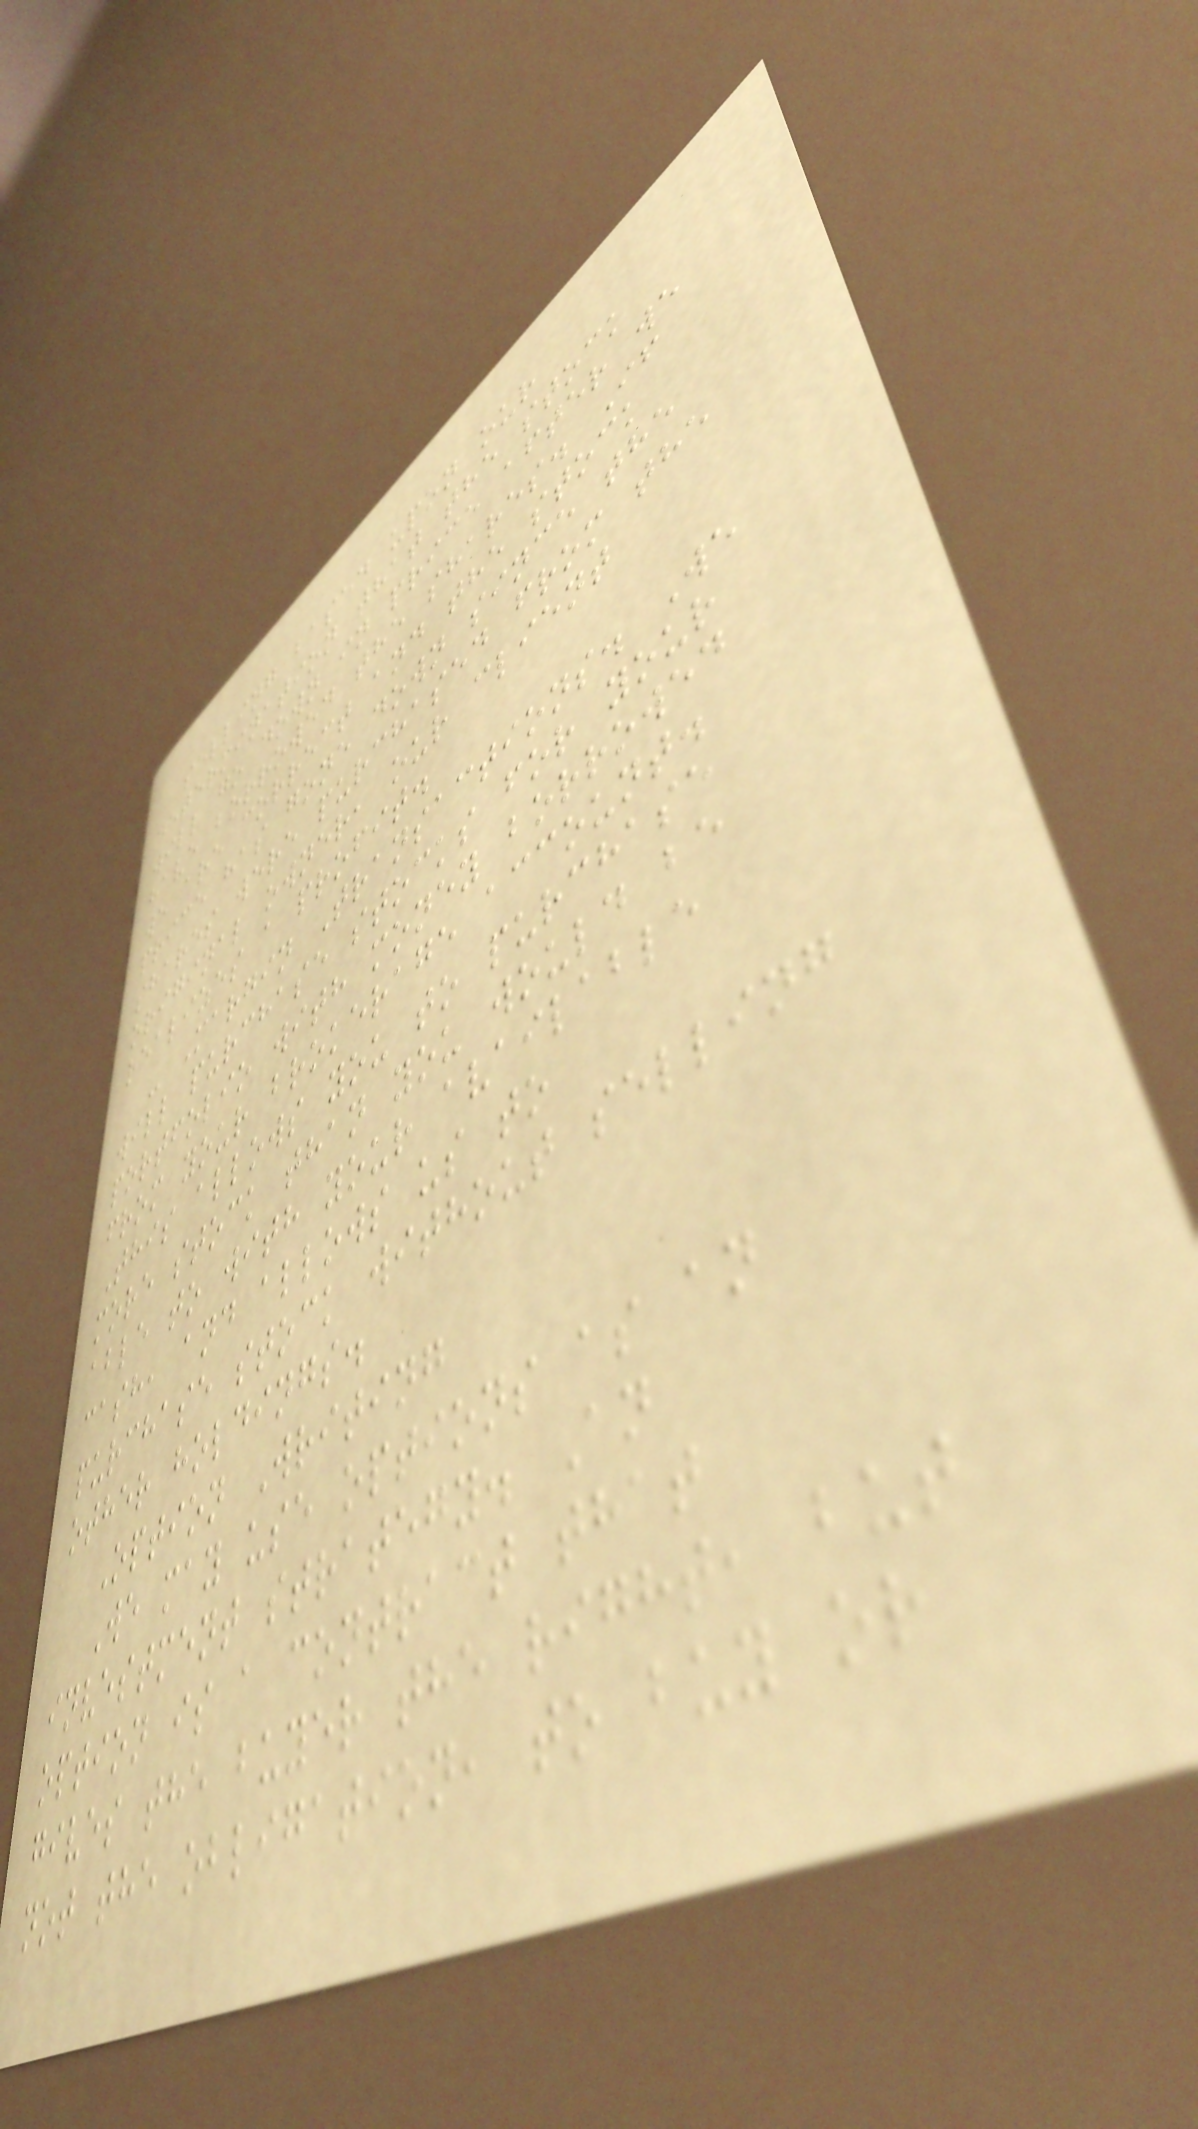selling based upon our
determination that the stock
will go down in price after we
have borrowed the shares. If
we are correct and the stock
price has gone down since the
shares were purchased from the
original owner, our client
realizes a profit.
- Margin Transactions. We
will purchase stocks for your
portfolio with money borrowed
from your brokerage account.
This allows you to purchase
more stock than you would be
able to with your available
cash, and allows us to
purchase stock without selling
other holdings.
Option Writing
We may use options as an
investment strategy. An
option is a contract that
gives the buyer the right, but
not the obligation, to buy or
